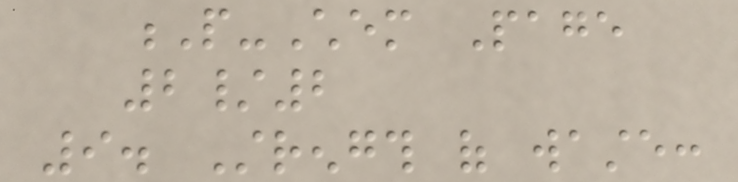P-Chem Page
2/2
9. Strength of waste:
